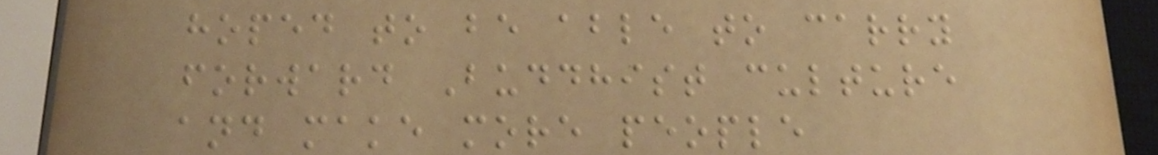hoped to be able to carry
forward Buddhist culture
and make more people
